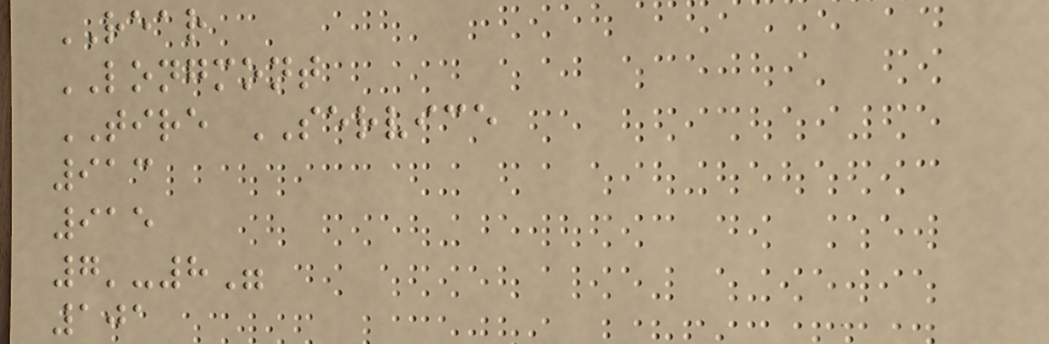REAR
LONGMONT
TIRE SERVICE
913
915
7'-8"
101
